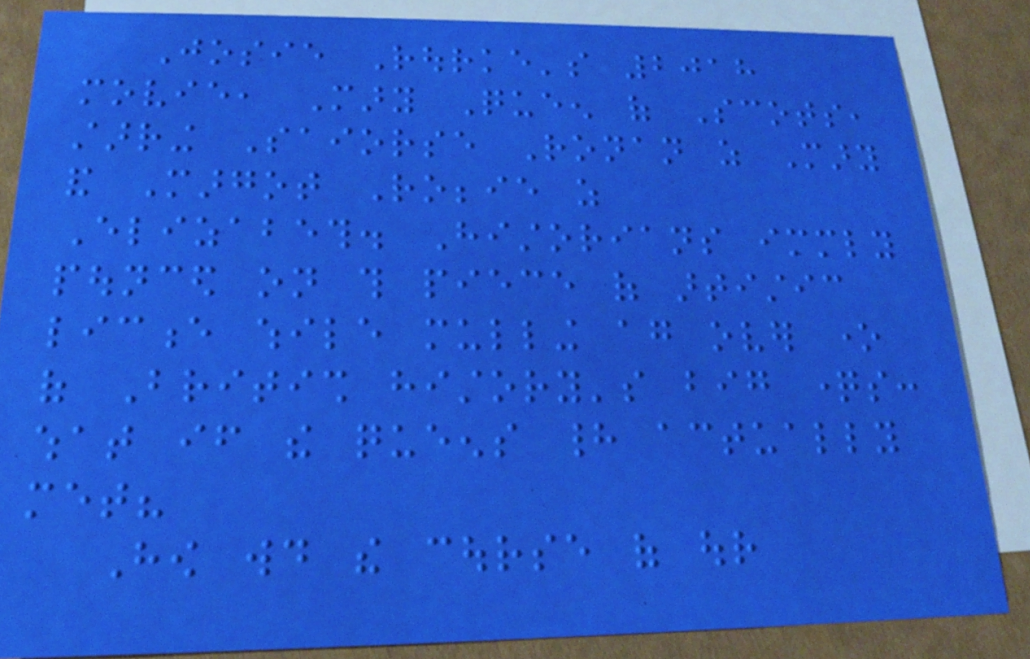Josie Rourke's 2018
movie, Mary Queen of Scots,
starring Saiorse Ronan as Mary
and Margot Robbie as
Elizabeth. Historians immediately
pounced on this piece of artistic
licence while mulling again over one
of British history's big questions:
what if the queens had actually
met?
How would the course of our
